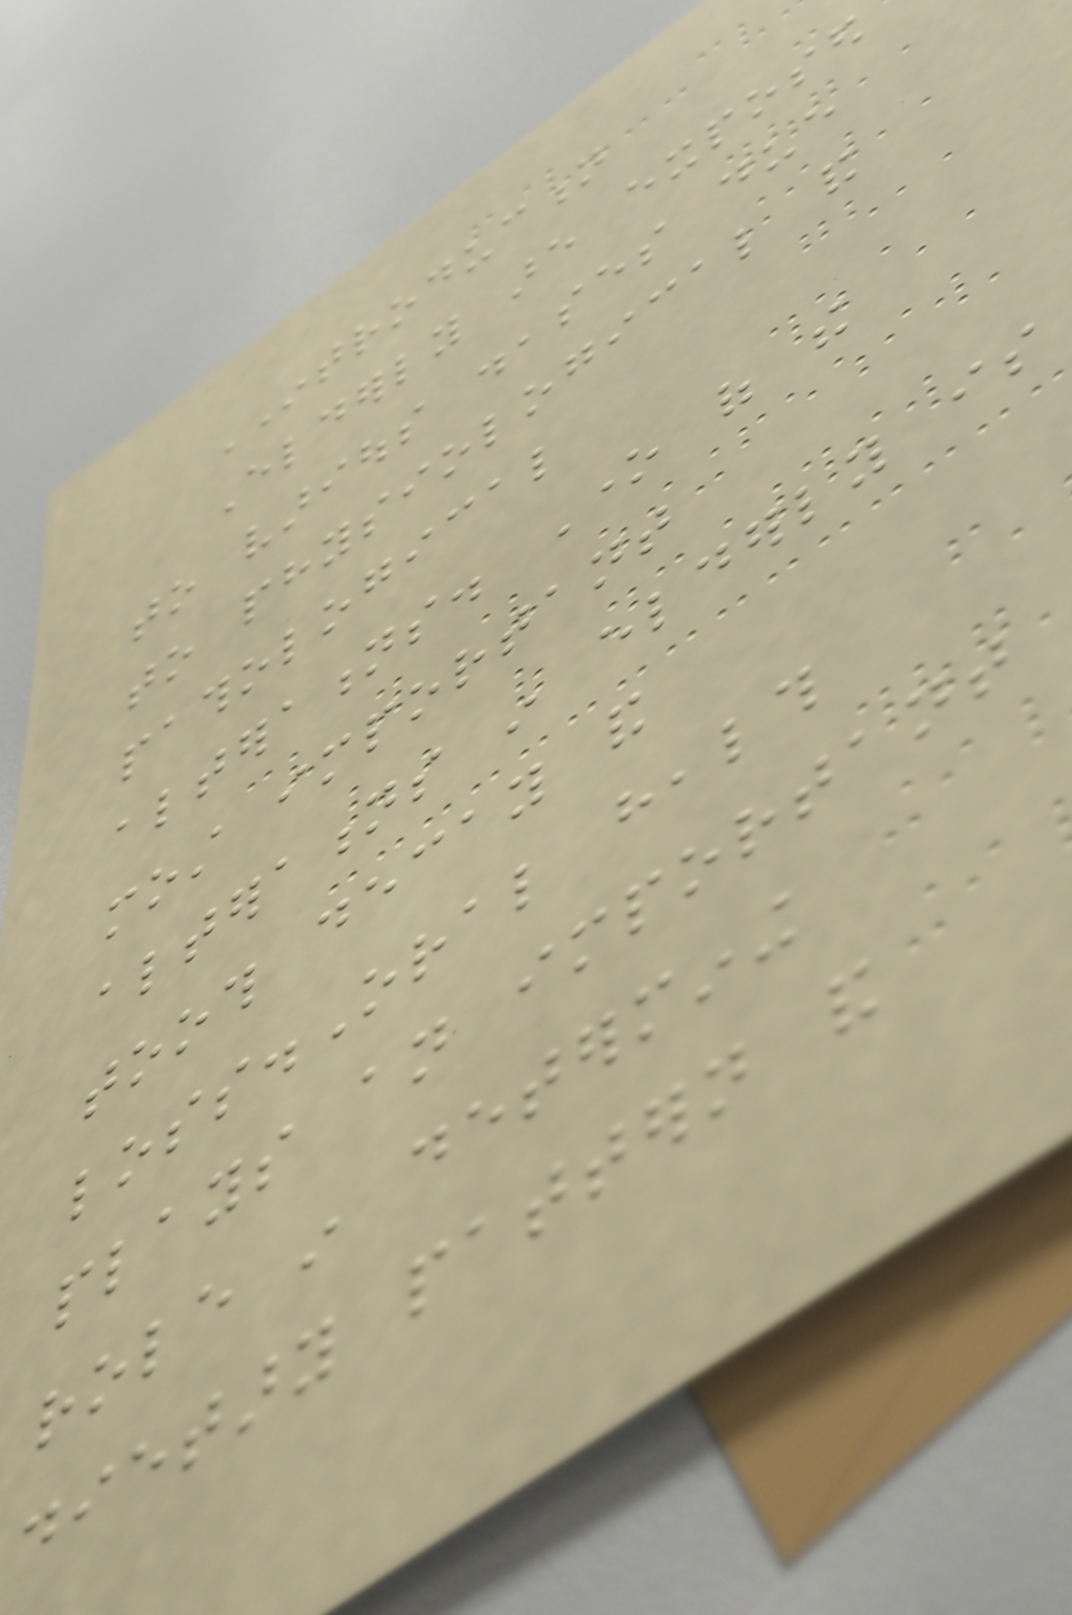INTRODUCTION
Elderly are exposed
to various diseases due
to physiological and
pathological
alterations. One of the
most important
alterations in elderly is
tooth decay and
loss.Oral health
plays an important
role in determining
dietary pattern and
